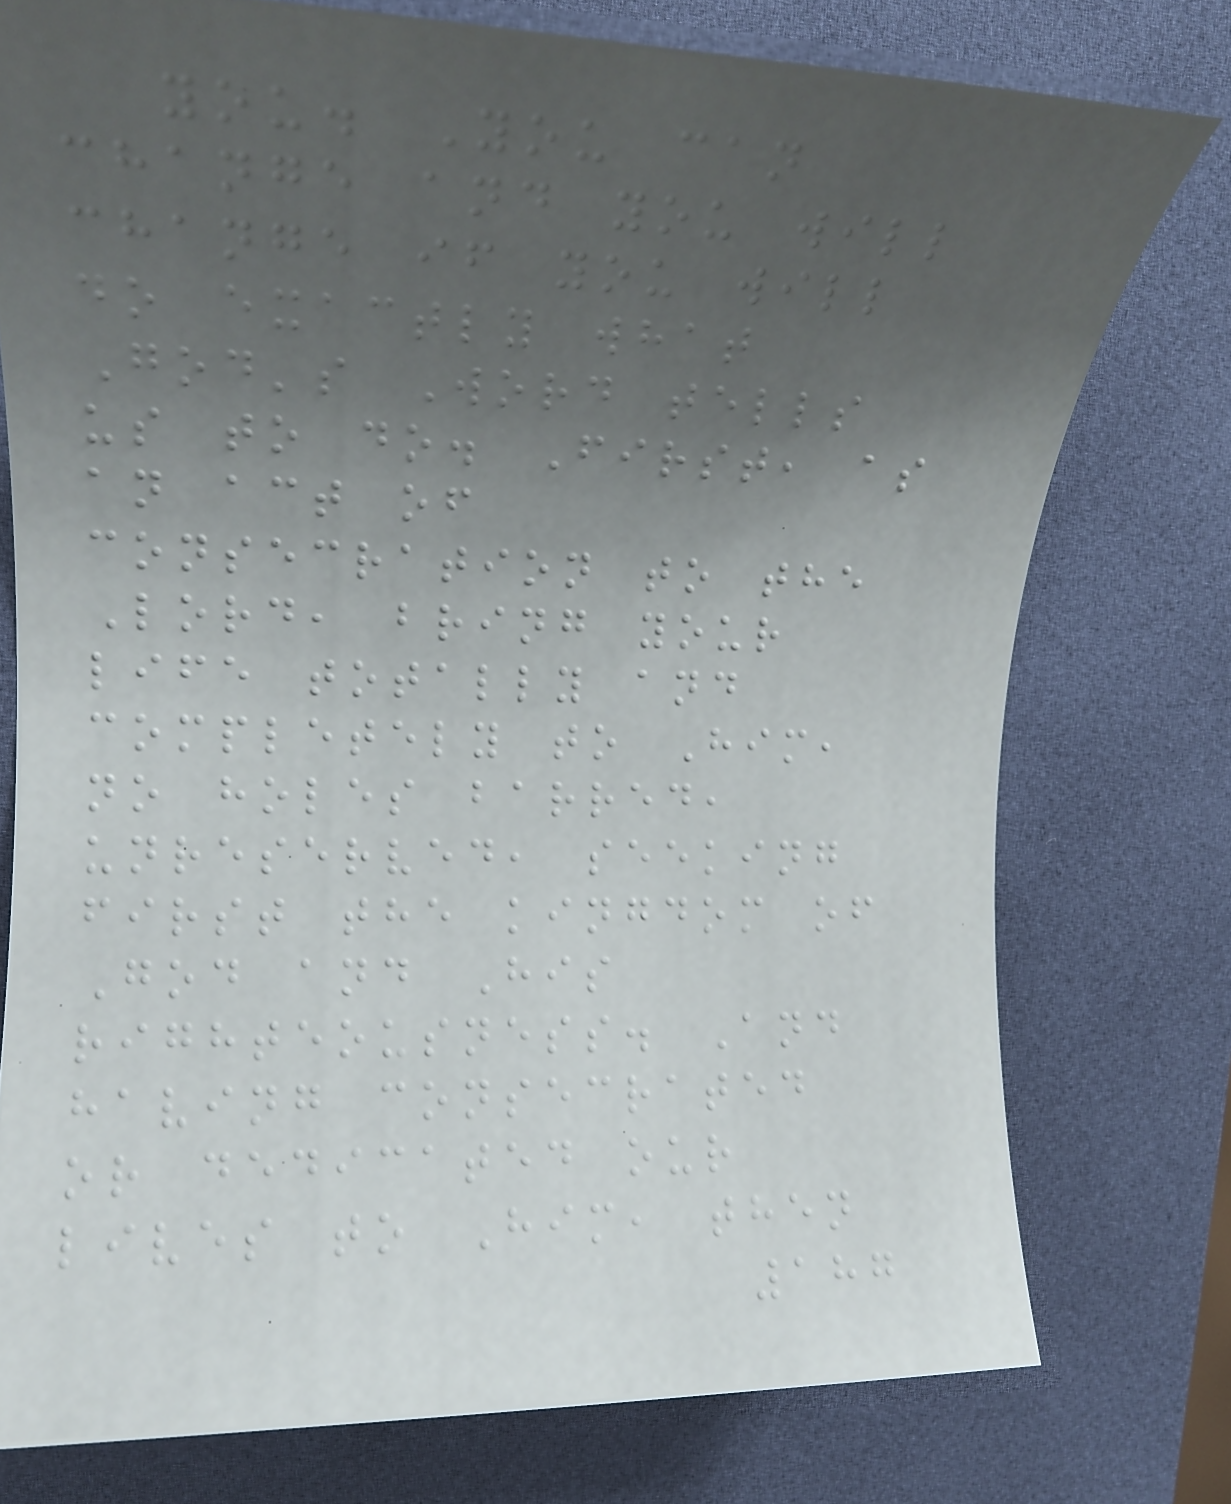you. You can
change and you will
change if you will
do exactly what
God's Word tells
us to do. First, as
an act of
consecration to the
Lord, bring your
life totally and
completely to Him,
no holes barred,
unreserved, seeking
first the kingdom of
God and His
righteousness. And
having consecrated
or dedicated our
lives to Him, then
187
